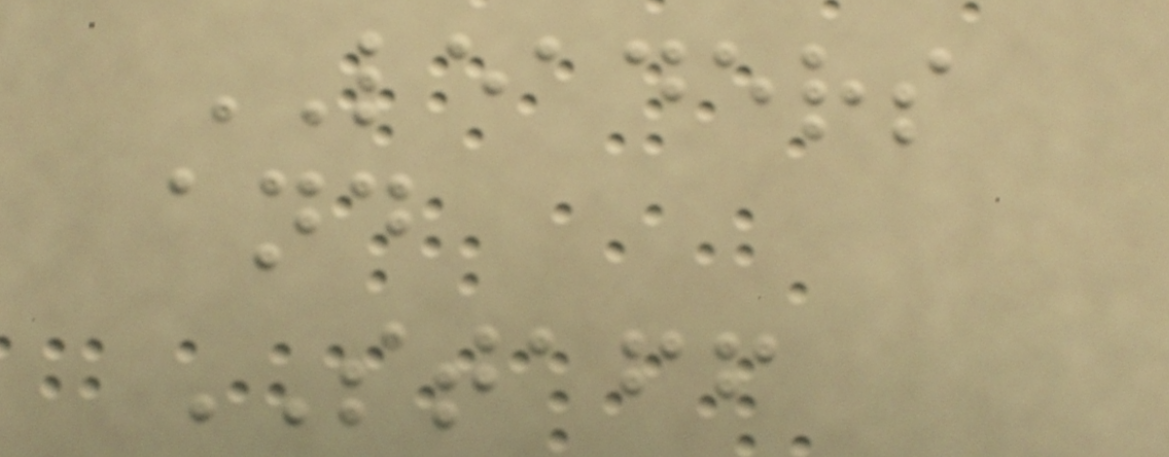LEADERS
and
STAFF
